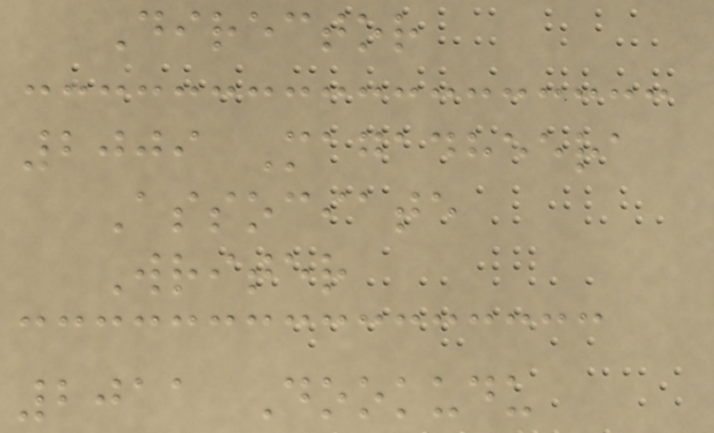Director
2009 Magadheera
Associate
Writer
2011 Dookudu
